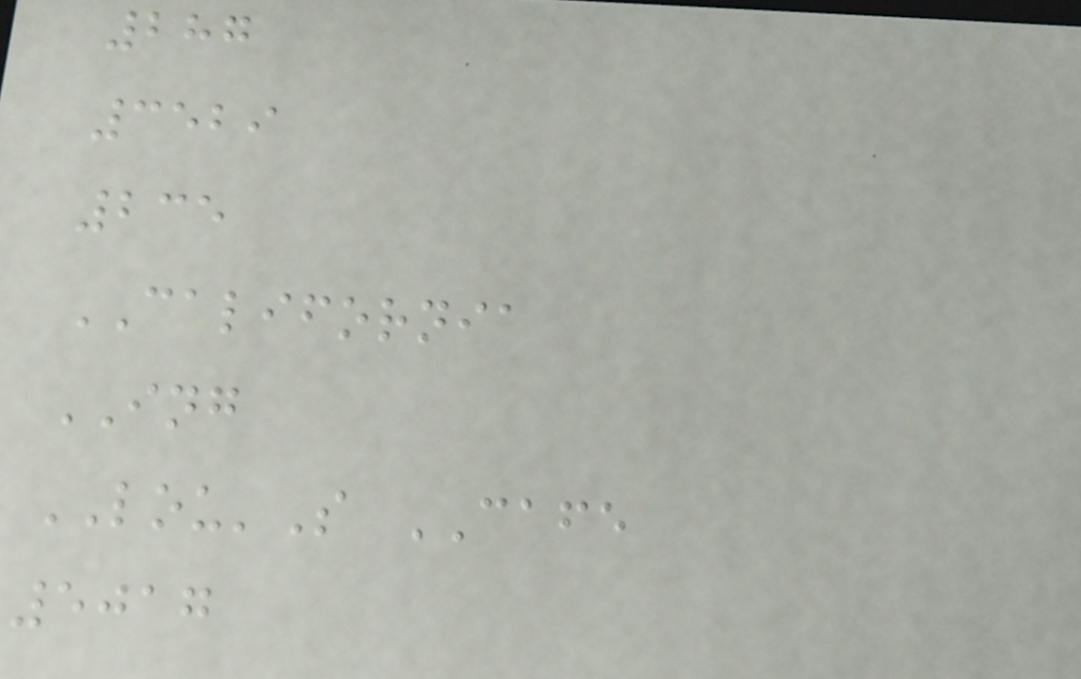287
3529
235
CALIFORNIA
ING
LOU'S CAFE
5017
